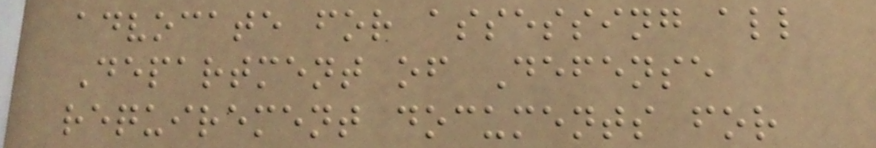advocate for assessing all
Department of Defense
requirement documents for
